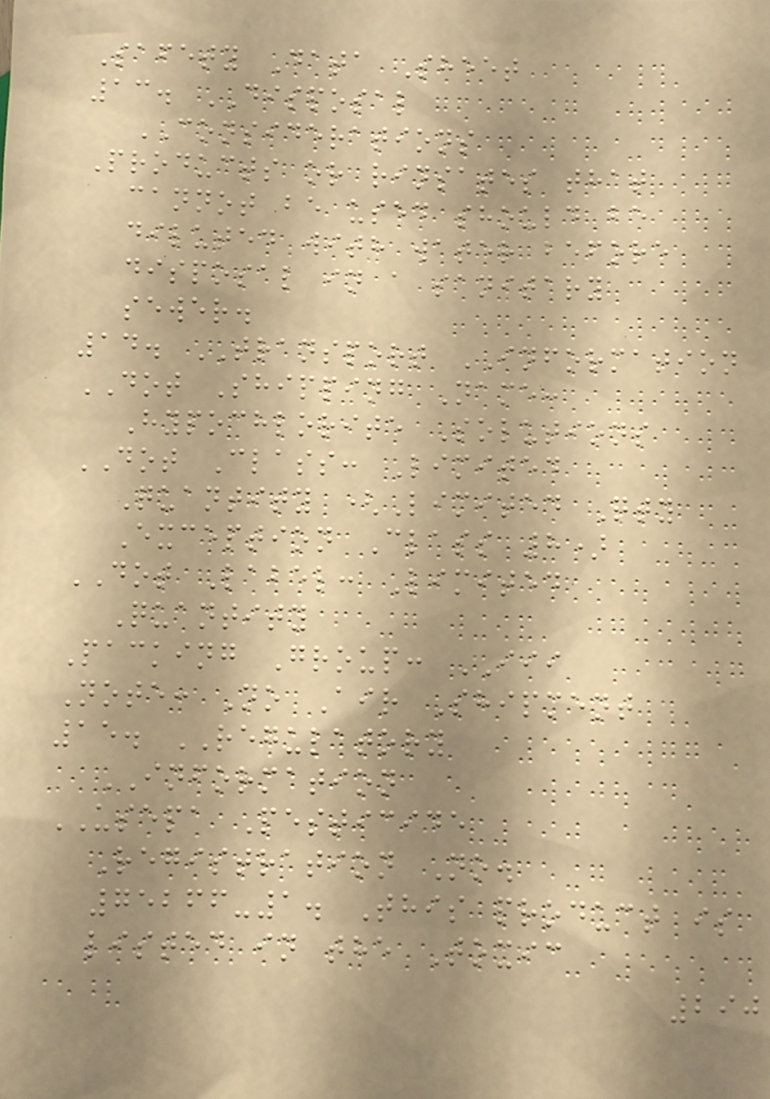Safety Data Sheet
13. DISPOSAL
CONSIDERATIONS
Products or rinsates that
cannot be used should be
diluted with water before
disposal in a sanitary
sewer.
14. TRANSPORT INFORMATION
DOT Shipping Name:
Hypochlorite Solutions
DOT Class: Limited
Quantity (Limited Qty
Exception Class 8)
DOT Label: Limited
Quantity
Packing Group: III
Note: No Air Shipment
15. REGULATORY
INFORMATION
USEPA Pesticide
Registration No.
75266-1. This product is
listed in the Toxic
290
